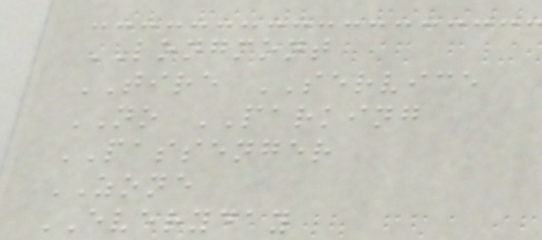LONGMONT
TIRE SERVICE
NO PARKING
PASSENGER
ZONE
EVERYDAY
